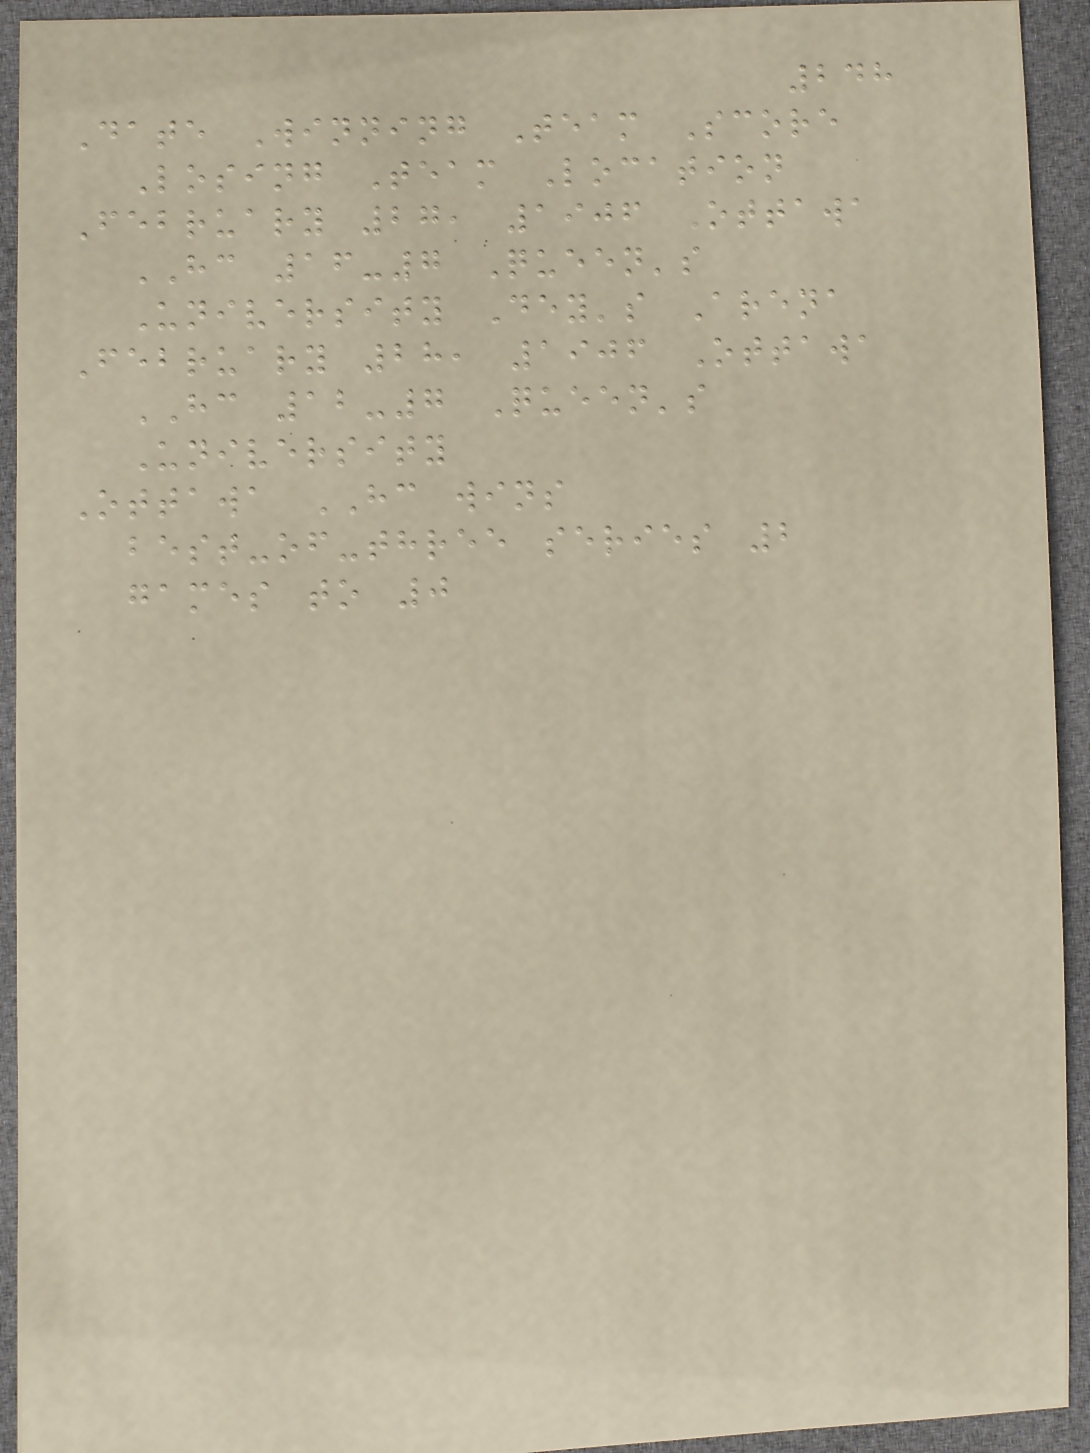248
Date Winning Team Score
Losing Team Location
February 27, 1906 Ottawa
HC 16-7 Queen's
University Dey's Arena
February 28, 1906 Ottawa
HC 12-7 Queen's
University
Ottawa HC wins
best-of-three series 2
games to 0
